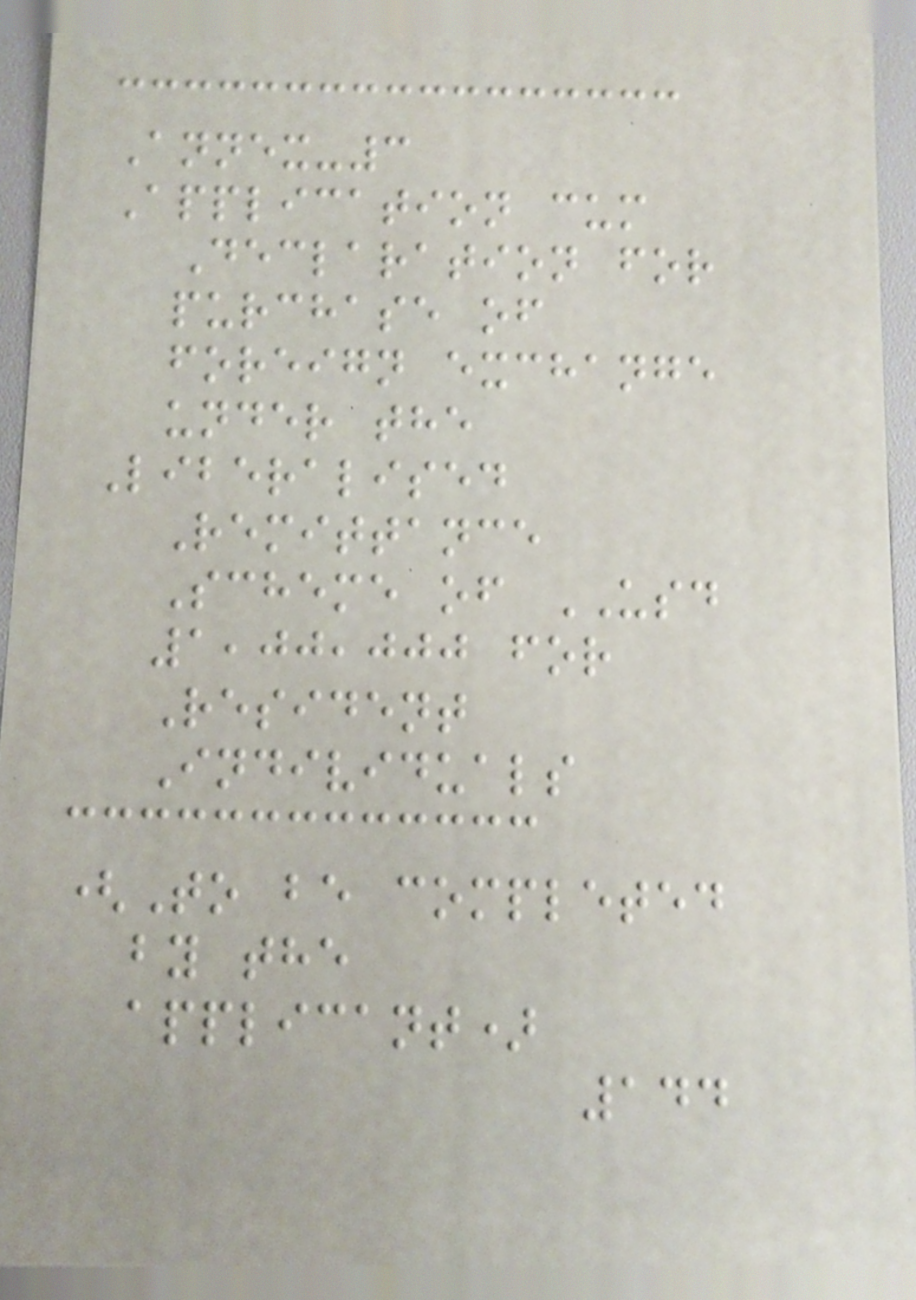Annex-3
Application cum
Declaration for
purchase of
foreign exchange
under the
Liberalised
Remittance
Scheme of USD
1,00,000 for
Resident
Individuals
(To be completed
by the
applicant)
144
